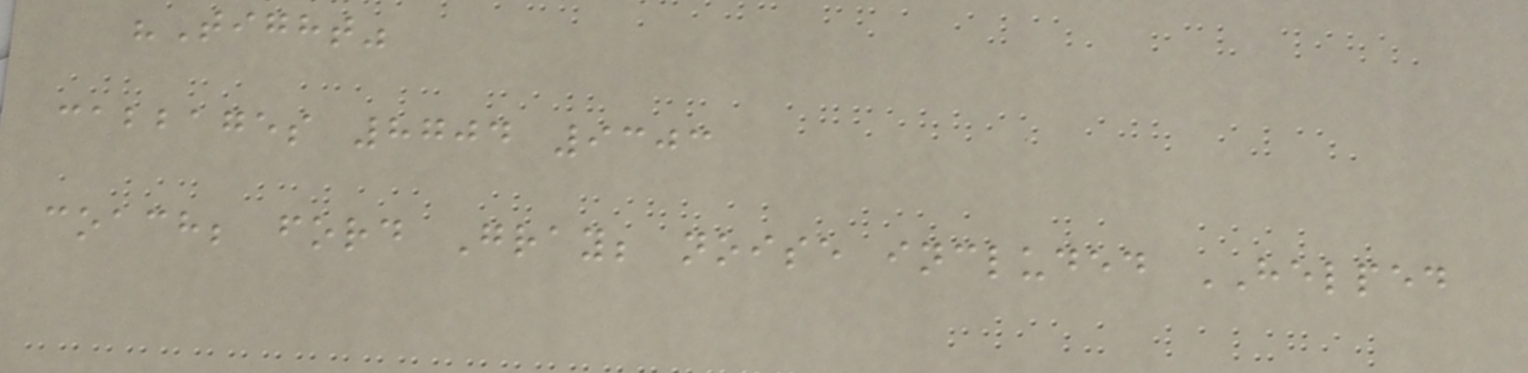"Tight"
cabbages 8704 9303
coach; ford Gray; noise included HELPED
